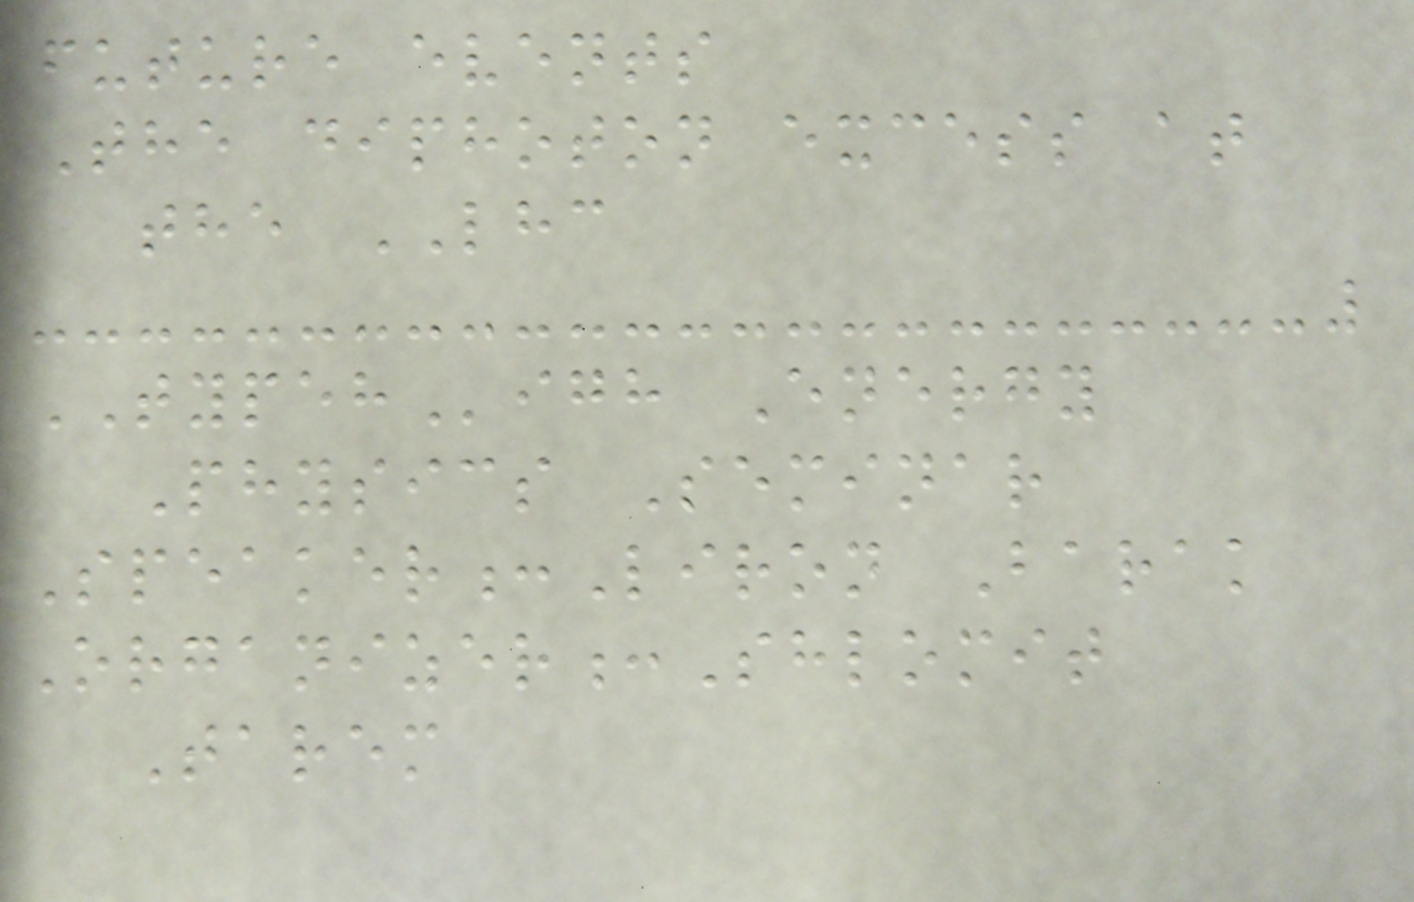future events
The diphoton excess at
the LHC
TYPEHigh Energy
Physics Seminar
Speaker:Liron Barak
Organizer:Shlomit
Tarem
